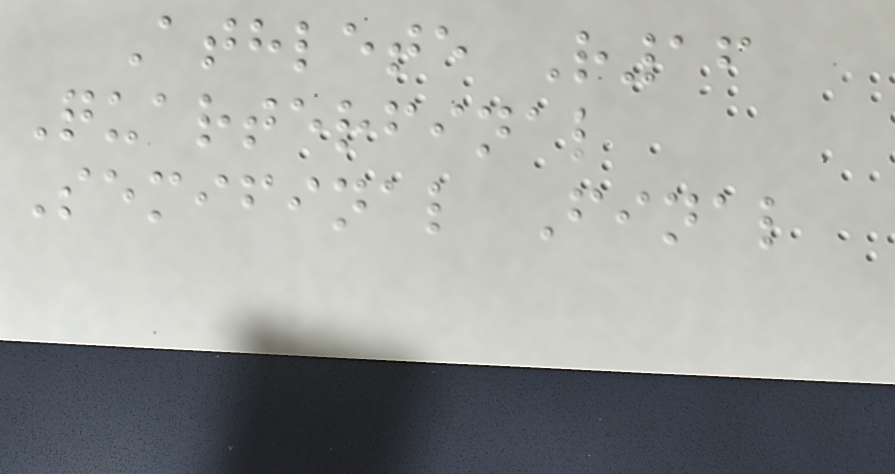Athlete R16
Quarterfinal
Semifinal Final
